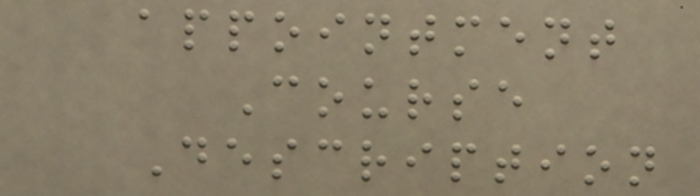appointment
Course
Description
